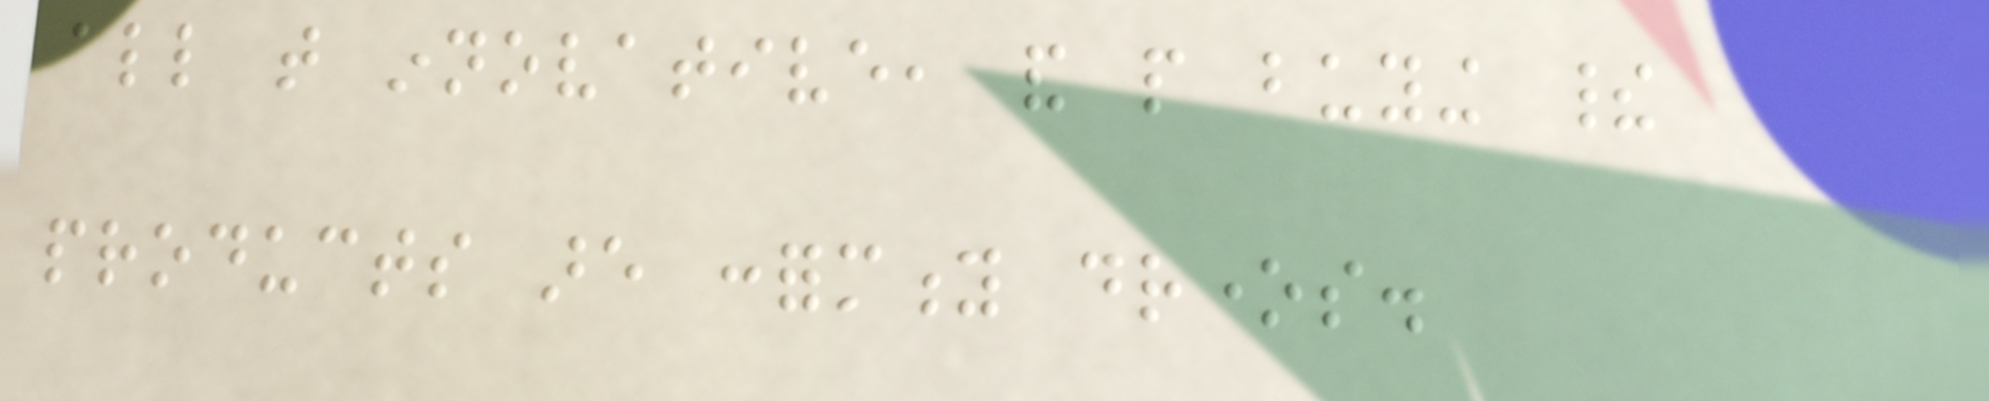all that innovative, and people buying their
products are conformity drones.
